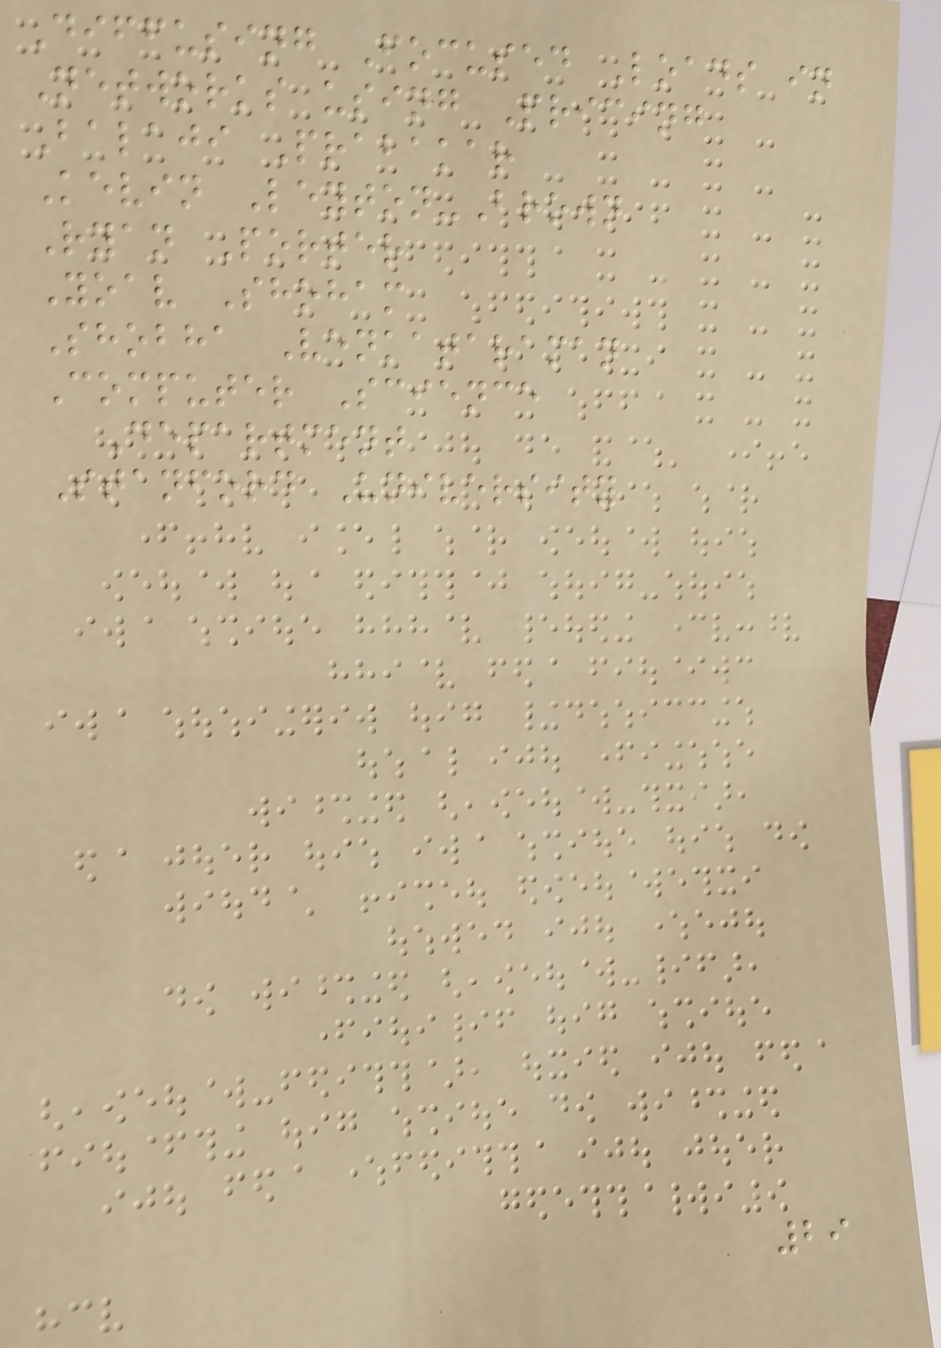Diffusing Focused Loads in
Networks using Pricing
Balaji Prabakar
Kevin Leyton-Brown
Ryan Porter
Yoav Shoham
Shobha Venkataraman
Computer Science
Department
Stanford University
29
